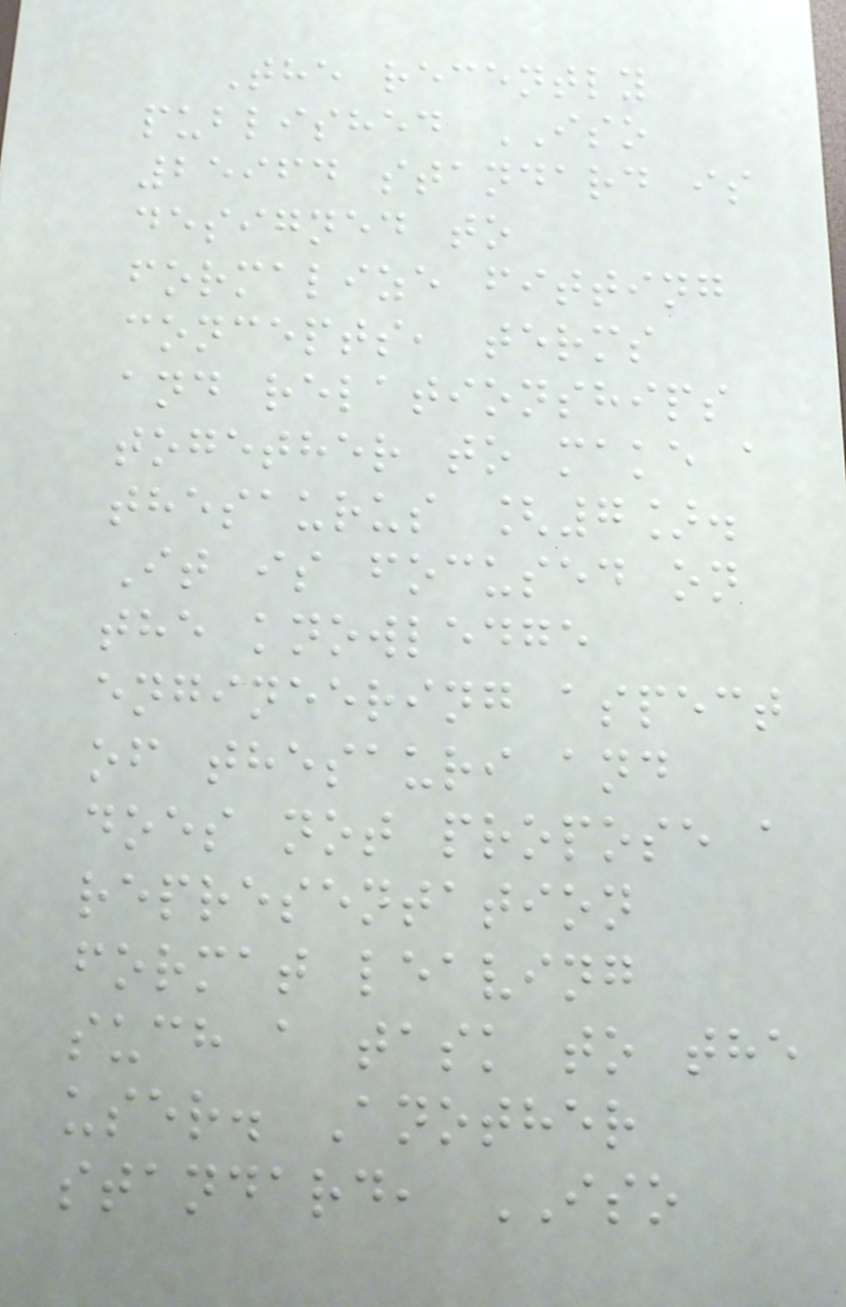The recently
published ISO
25964 standard is
designed to
formalize fitting
concepts, terms
and relationships
together to make a
thesaurus [7].
It is focused on
the knowledge
engineering aspect
of thesauri and
does not propose a
representation
format leaving
such a task to the
user. Another
standard, ISO
